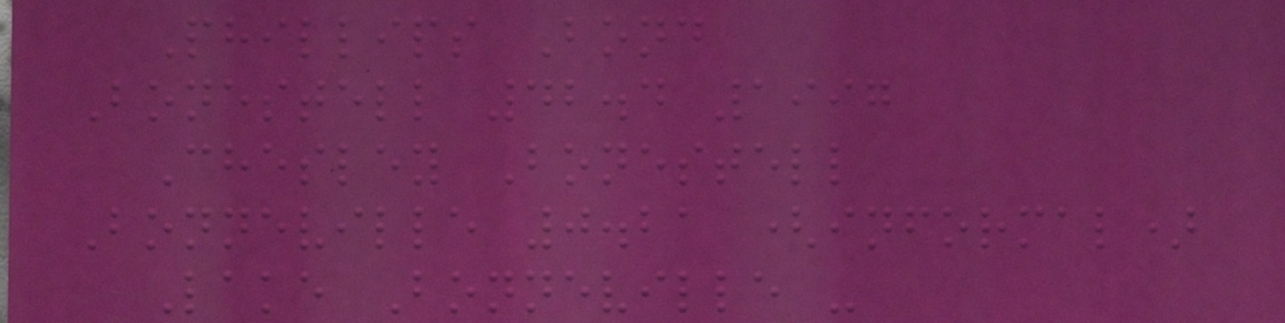Phillips Bond
Bonestell 42.4 1997
Chesley Bonestell
Bonneville 0.21 (informal)
Lake Bonneville -
